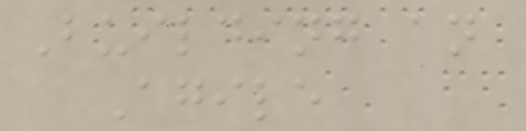Building an
Agile
